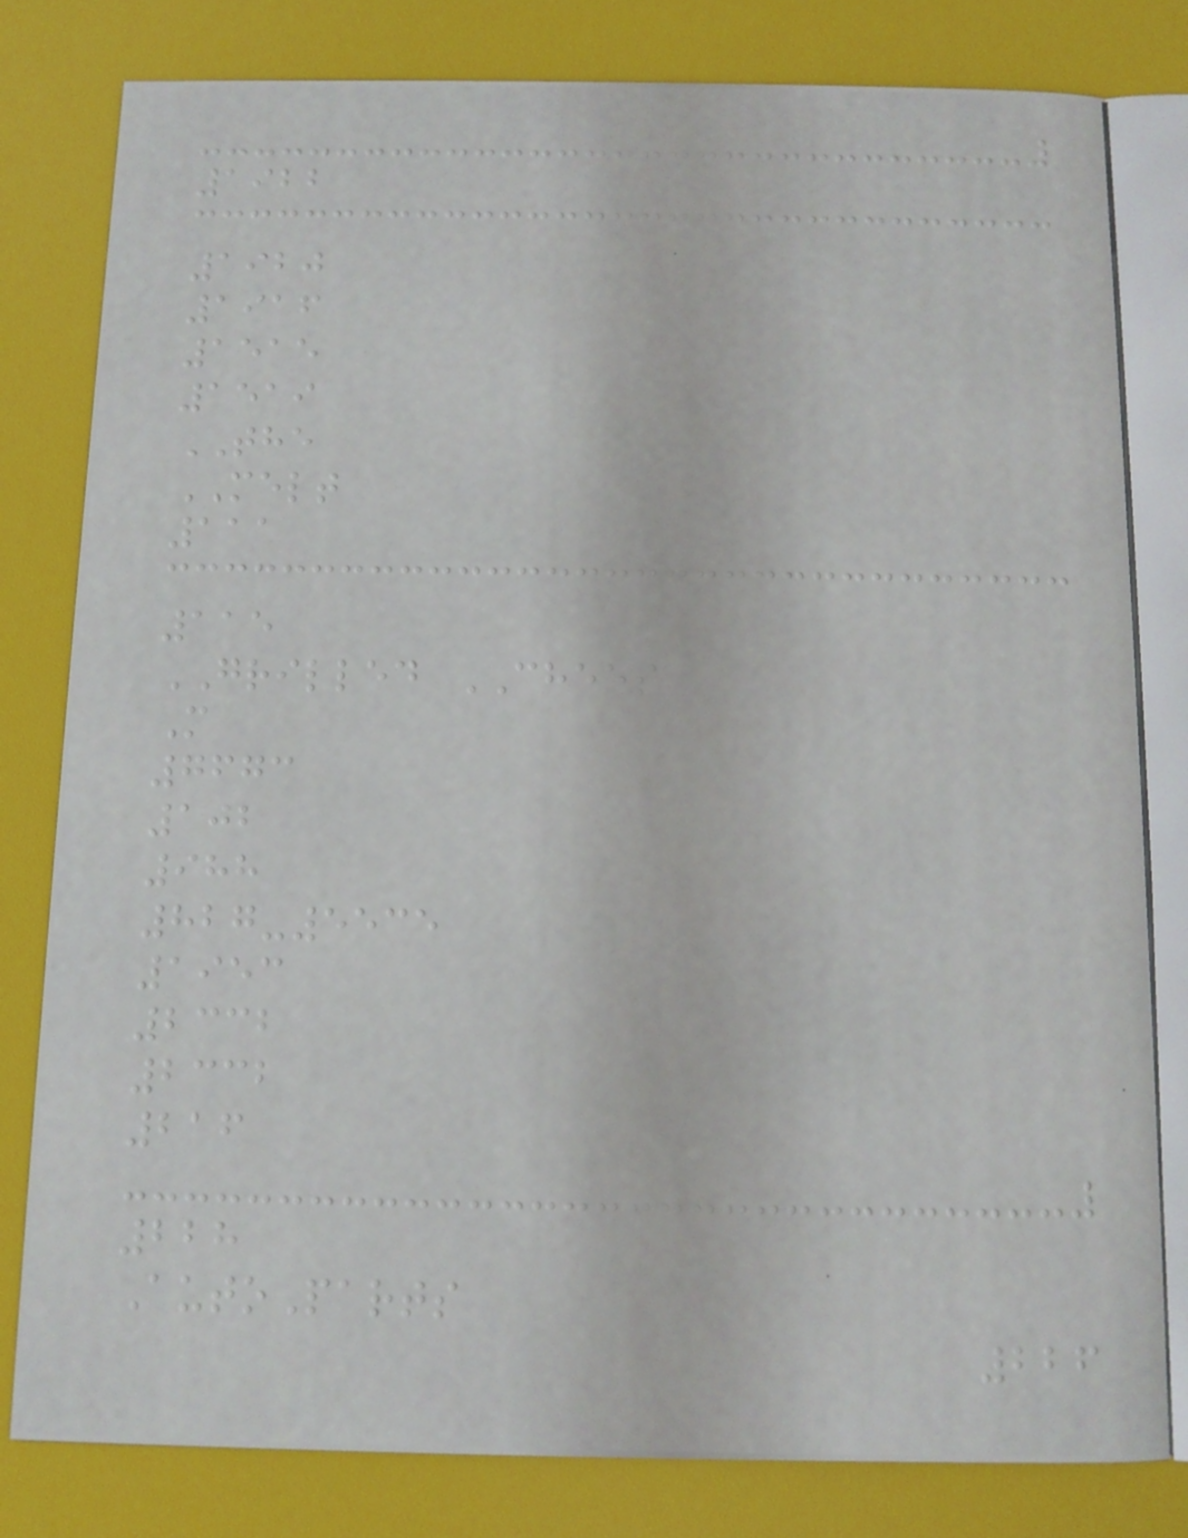1922
1920
1916
1515
1519
THE
MELT
111
115
GRILLED CHEES
M
7673
102
988
827-5535
1953
2332
2332
216
228
AutoParts
226
